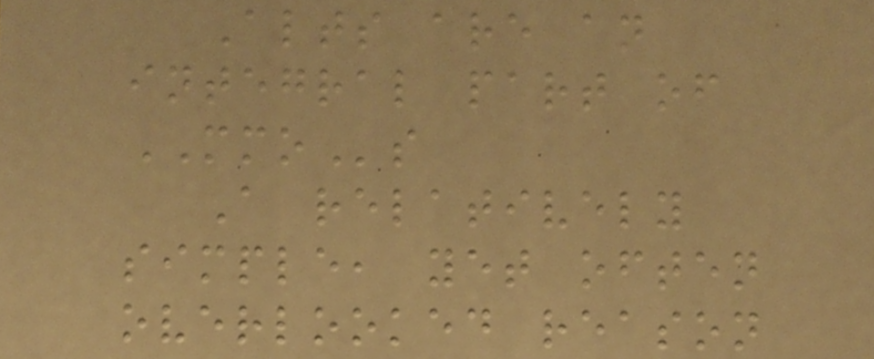Alts are an
integral part of
MMOs
A relatively
simple, yet often
overlooked reason
